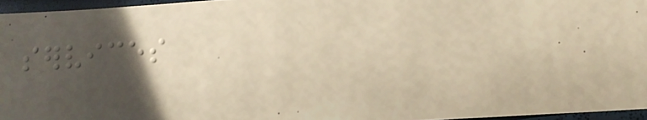services
